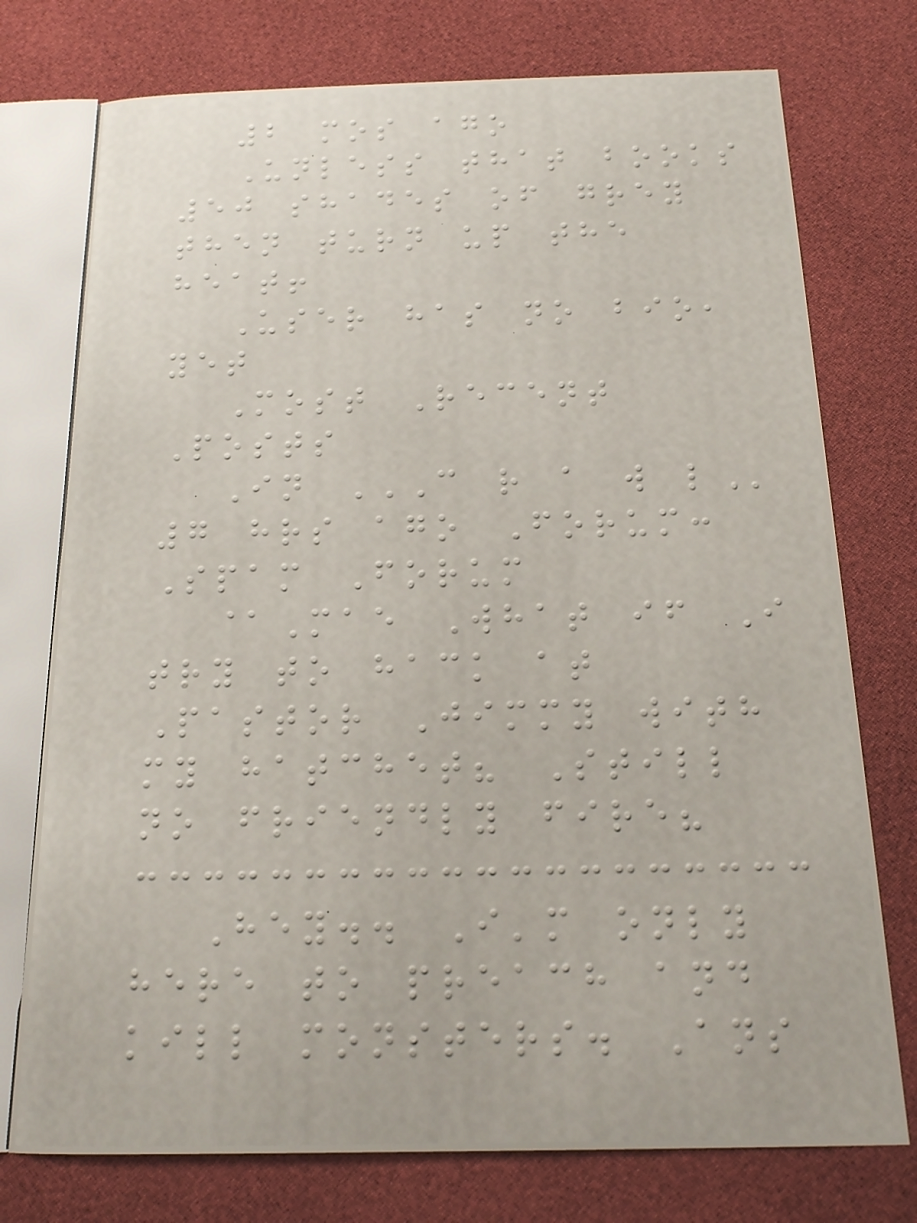2 mos ago
Unless that books
50 shades of grey
then turn up the
heat!
User has no bio,
yet
Most Recent
Posts
In C R A W L
7 hrs ago Forum:
Spam Forum
@Mae What if I
try to hack at
Pastor Jimmy with
my hatchet? Still
no friendly fire?
Hey.. I'm only
here to preach and
kill monsters. Ans
